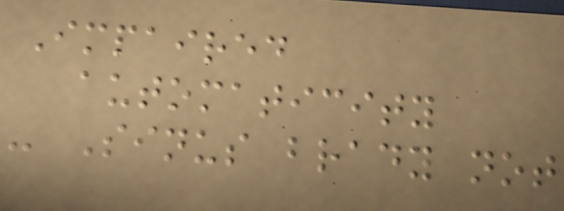Impaired
automaticity
- Sinus brady not
